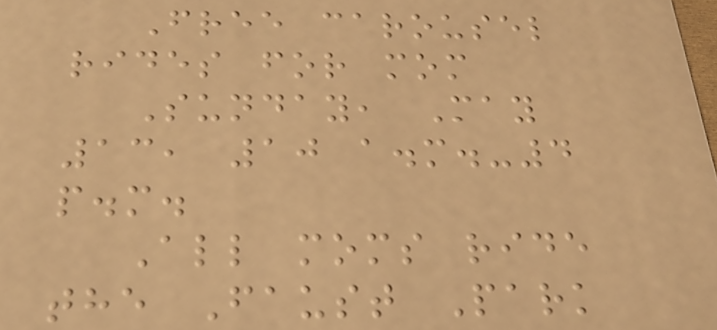Free carousel
rides for mom
Sunday, May
13, 10 a.m.-4
p.m.
All moms ride
the Faust Park
